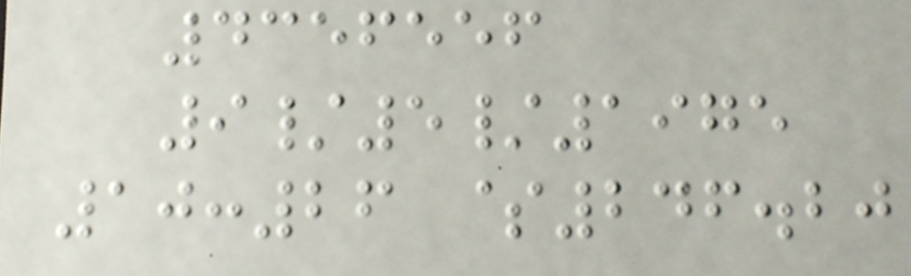4356556
9/5/1975
10:26 $246.20
